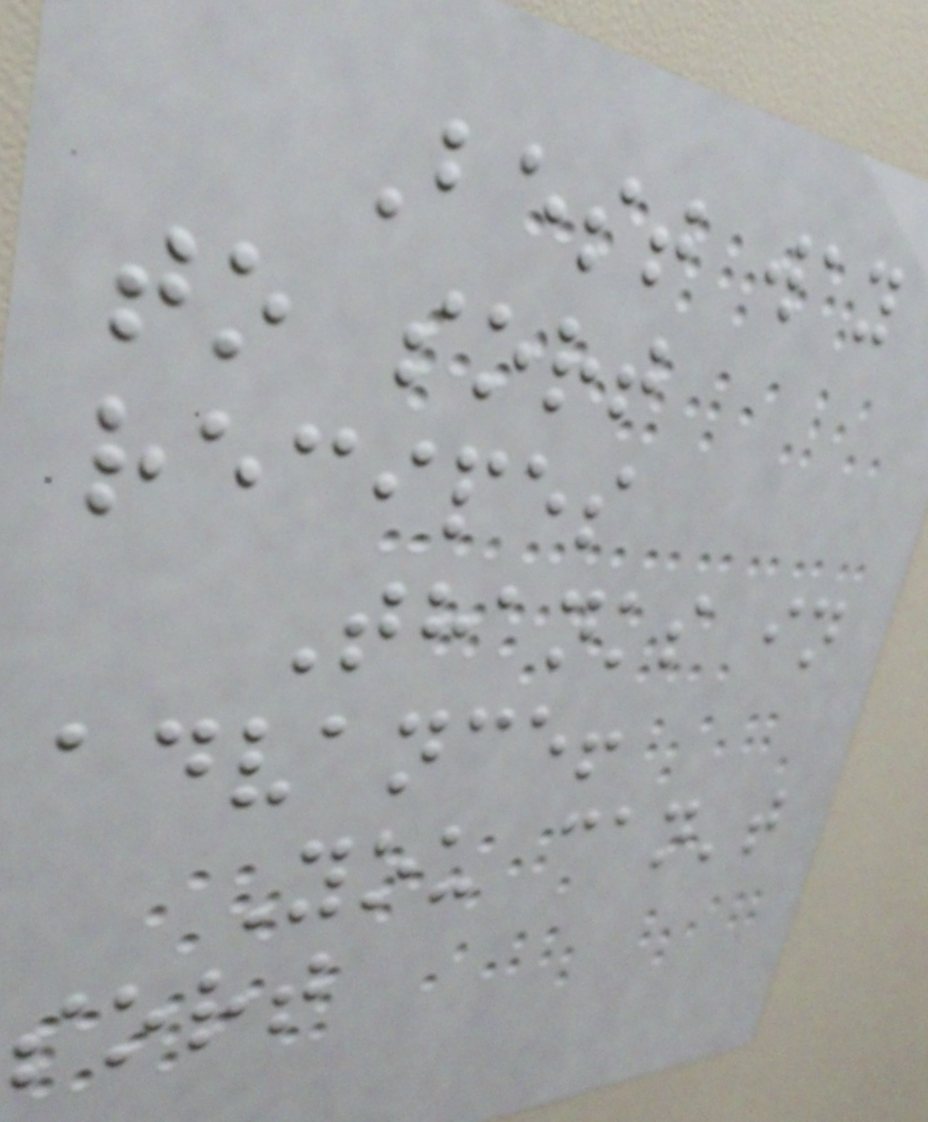Best way
to sort
recipes
Thanks in
advance!
You can't
sort
